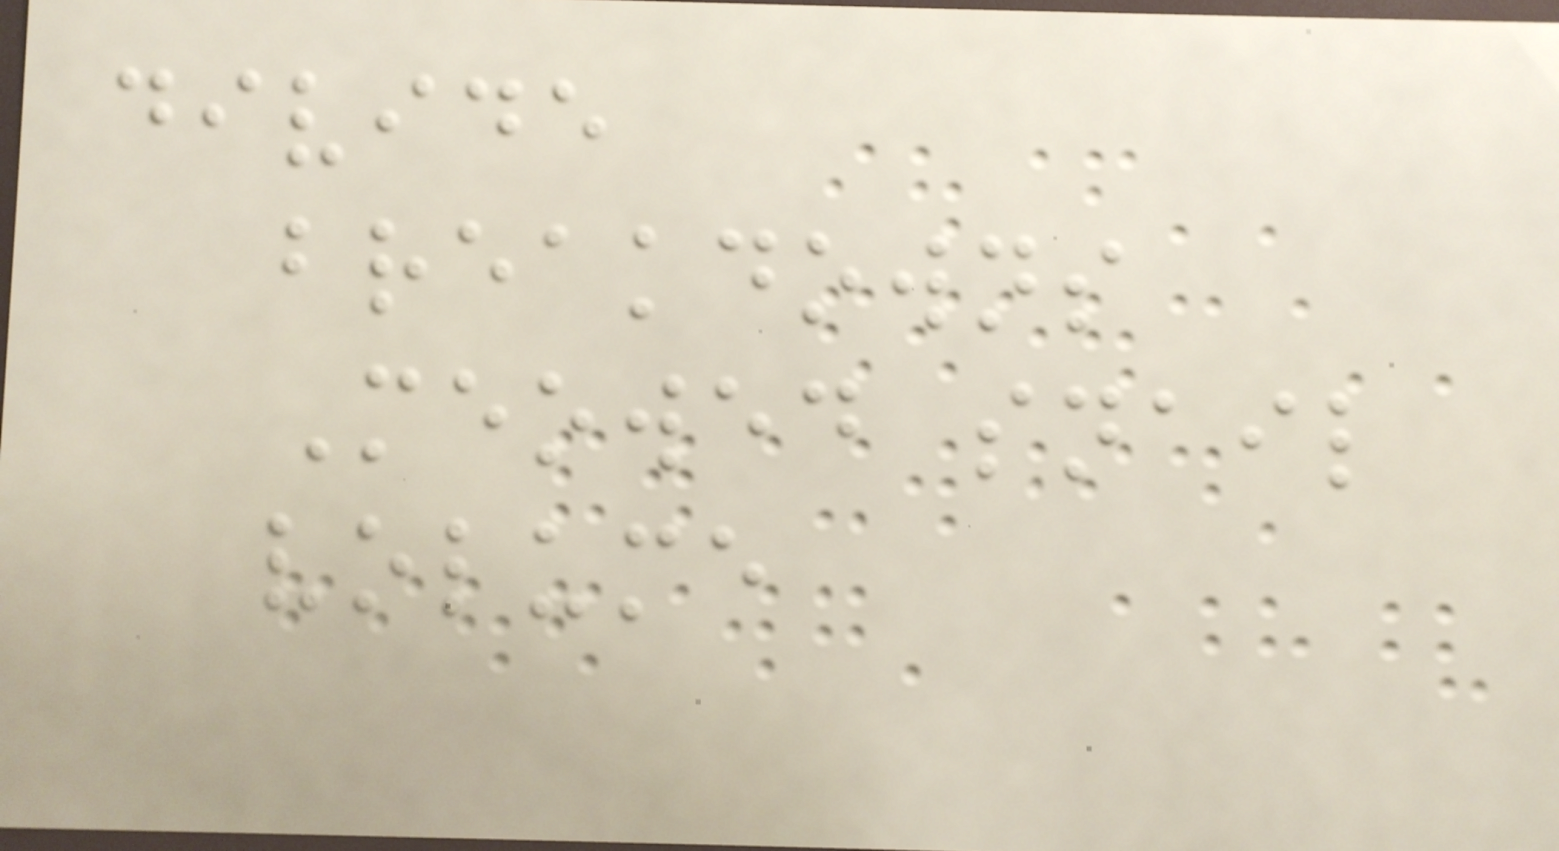divide
breakdowns
Meowed snail
volume
